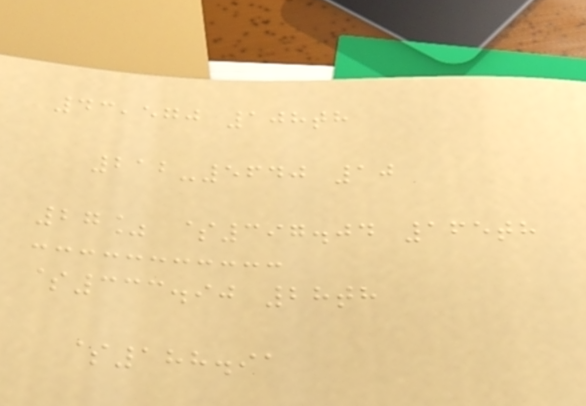43,570 108th
212-5640 10
27% $397.04 165th
$333.90 28th
$188.91
